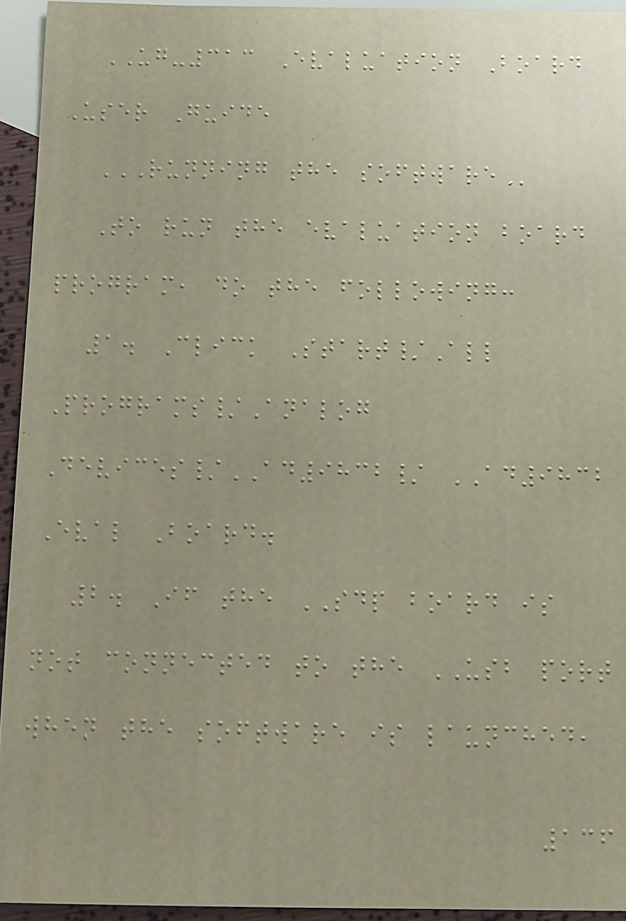UG-313 Evaluation Board
User Guide
RUNNING THE SOFTWARE
To run the evaluation board
program, do the following:
1. Click Start/All
Programs/Analog
Devices/AD9832/ AD9832
Eval Board.
2. If the SDP board is
not connected to the USB port
when the software is launched,
136
